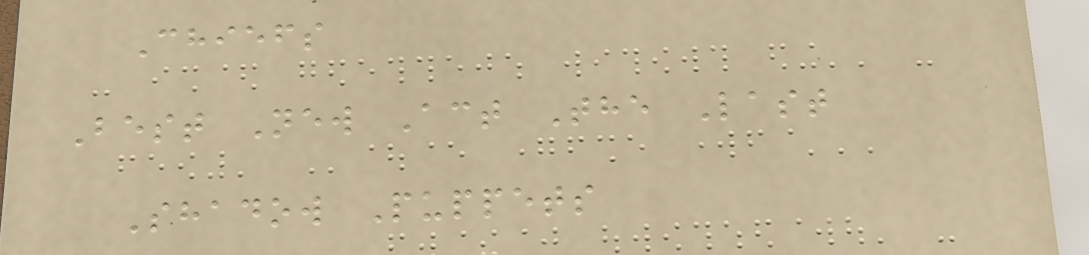Chiefs
Best New Act The Last
Shadow Puppets
